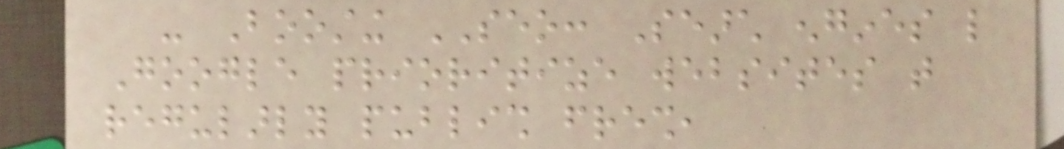- Boosting SEO: Search engines like
Google prioritize websites that
regularly publish fresh,
